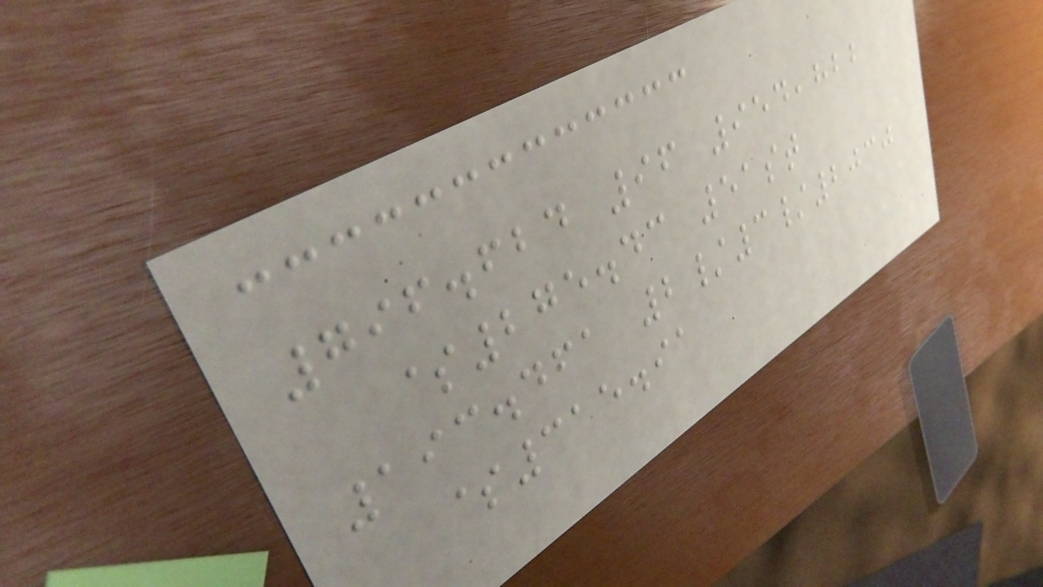796.624 96 954,822
$275.43 51st
193.461 2/3/2030
$315.91
